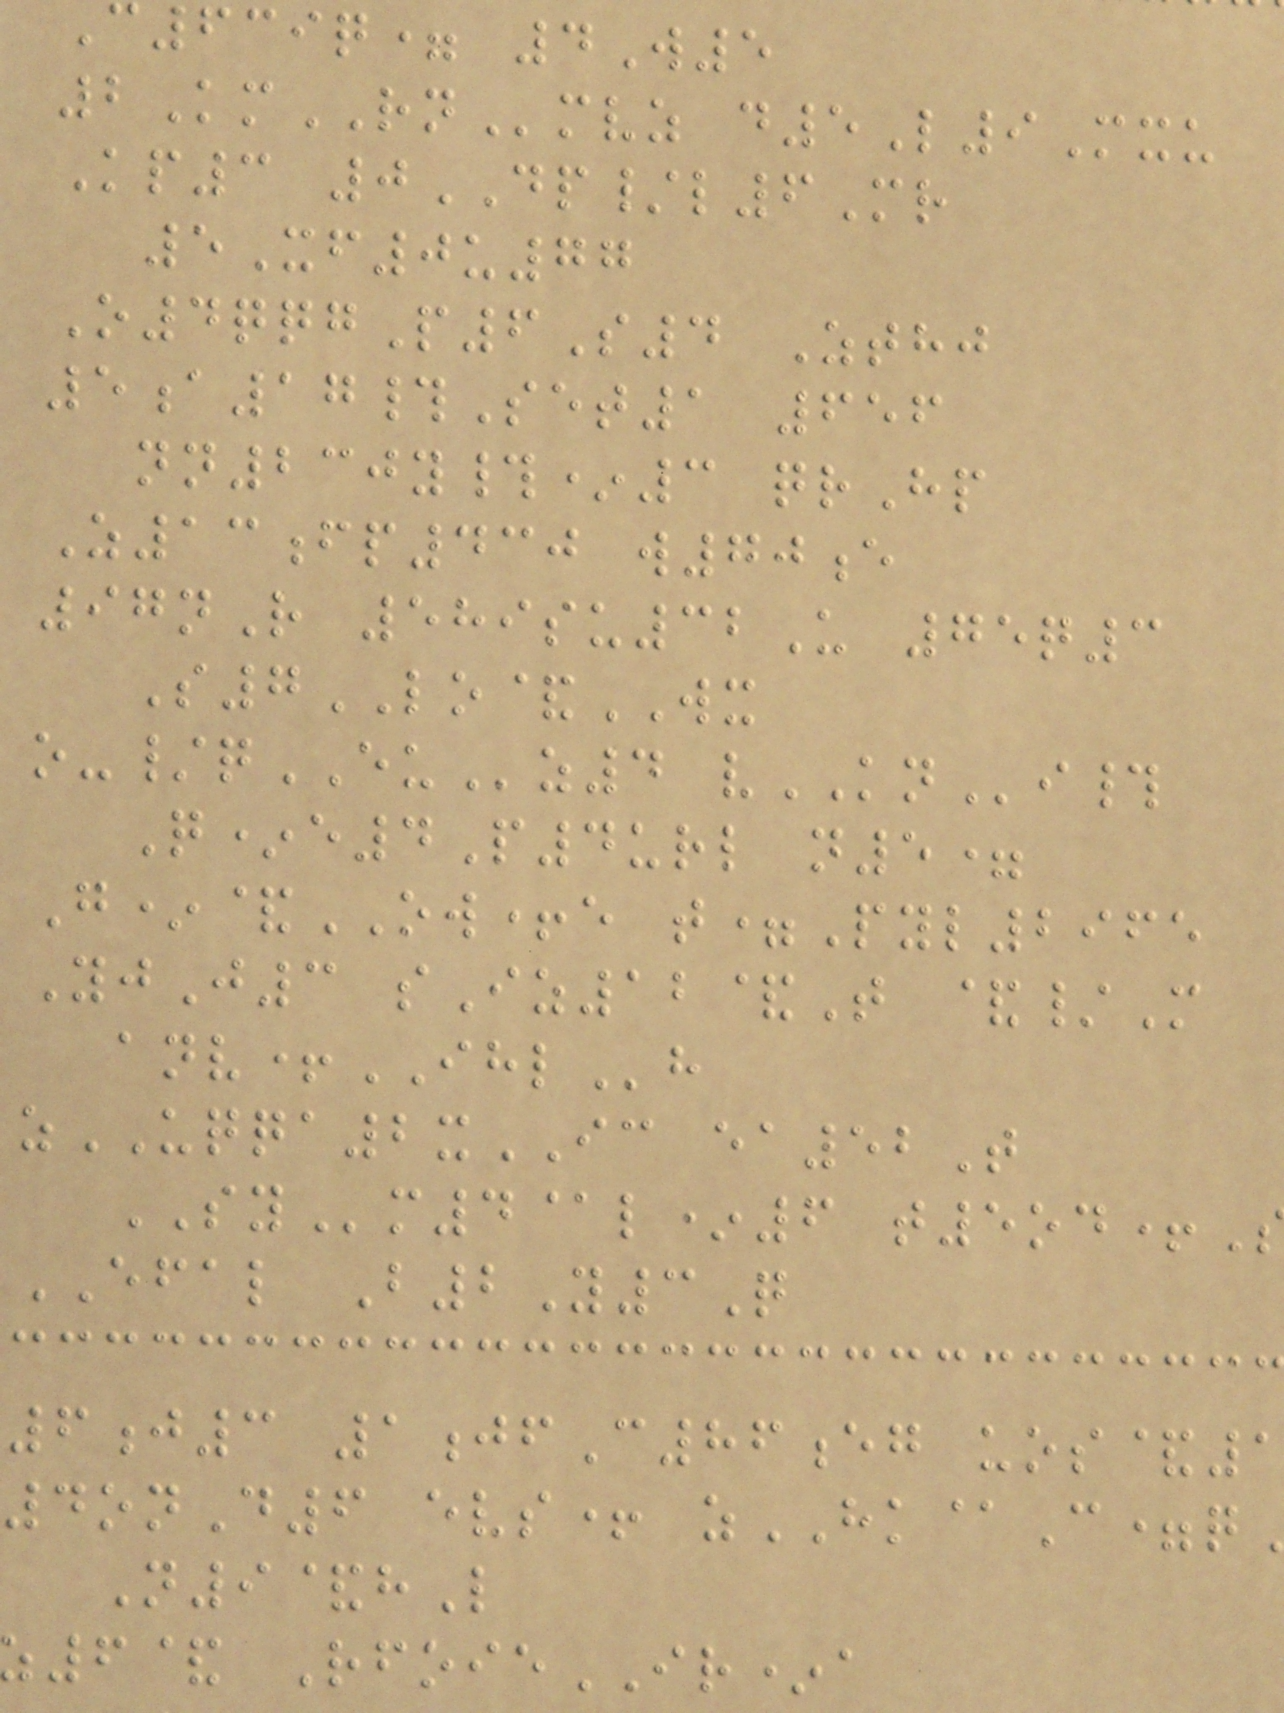c639q= 4W5
2KmRNmvz d5L9Mxu
Kp3 0DP/l6Mr
5Xf0u77
O4qqgP6S4 Zthj
5a17#Set1 656
nn230y#*3 qrHp
Z13fp430 w70e
97nR 589su32U 75q3
S7LO&WX
o-/qEUz4 vKNi#
Q*e4P4url n5=
G*&OW+e t=Pyl2965
YjJ3 sIz12&T &/M
anv+IHLh
zUQQA2xIC ea52T
SYm4@l*6 t5od+
EFAL B2Y3Q
6j3 1jfC86eg uos&
4onD6 evs+ zHK@C=q
N9&hL
6& RfoieIR*a
